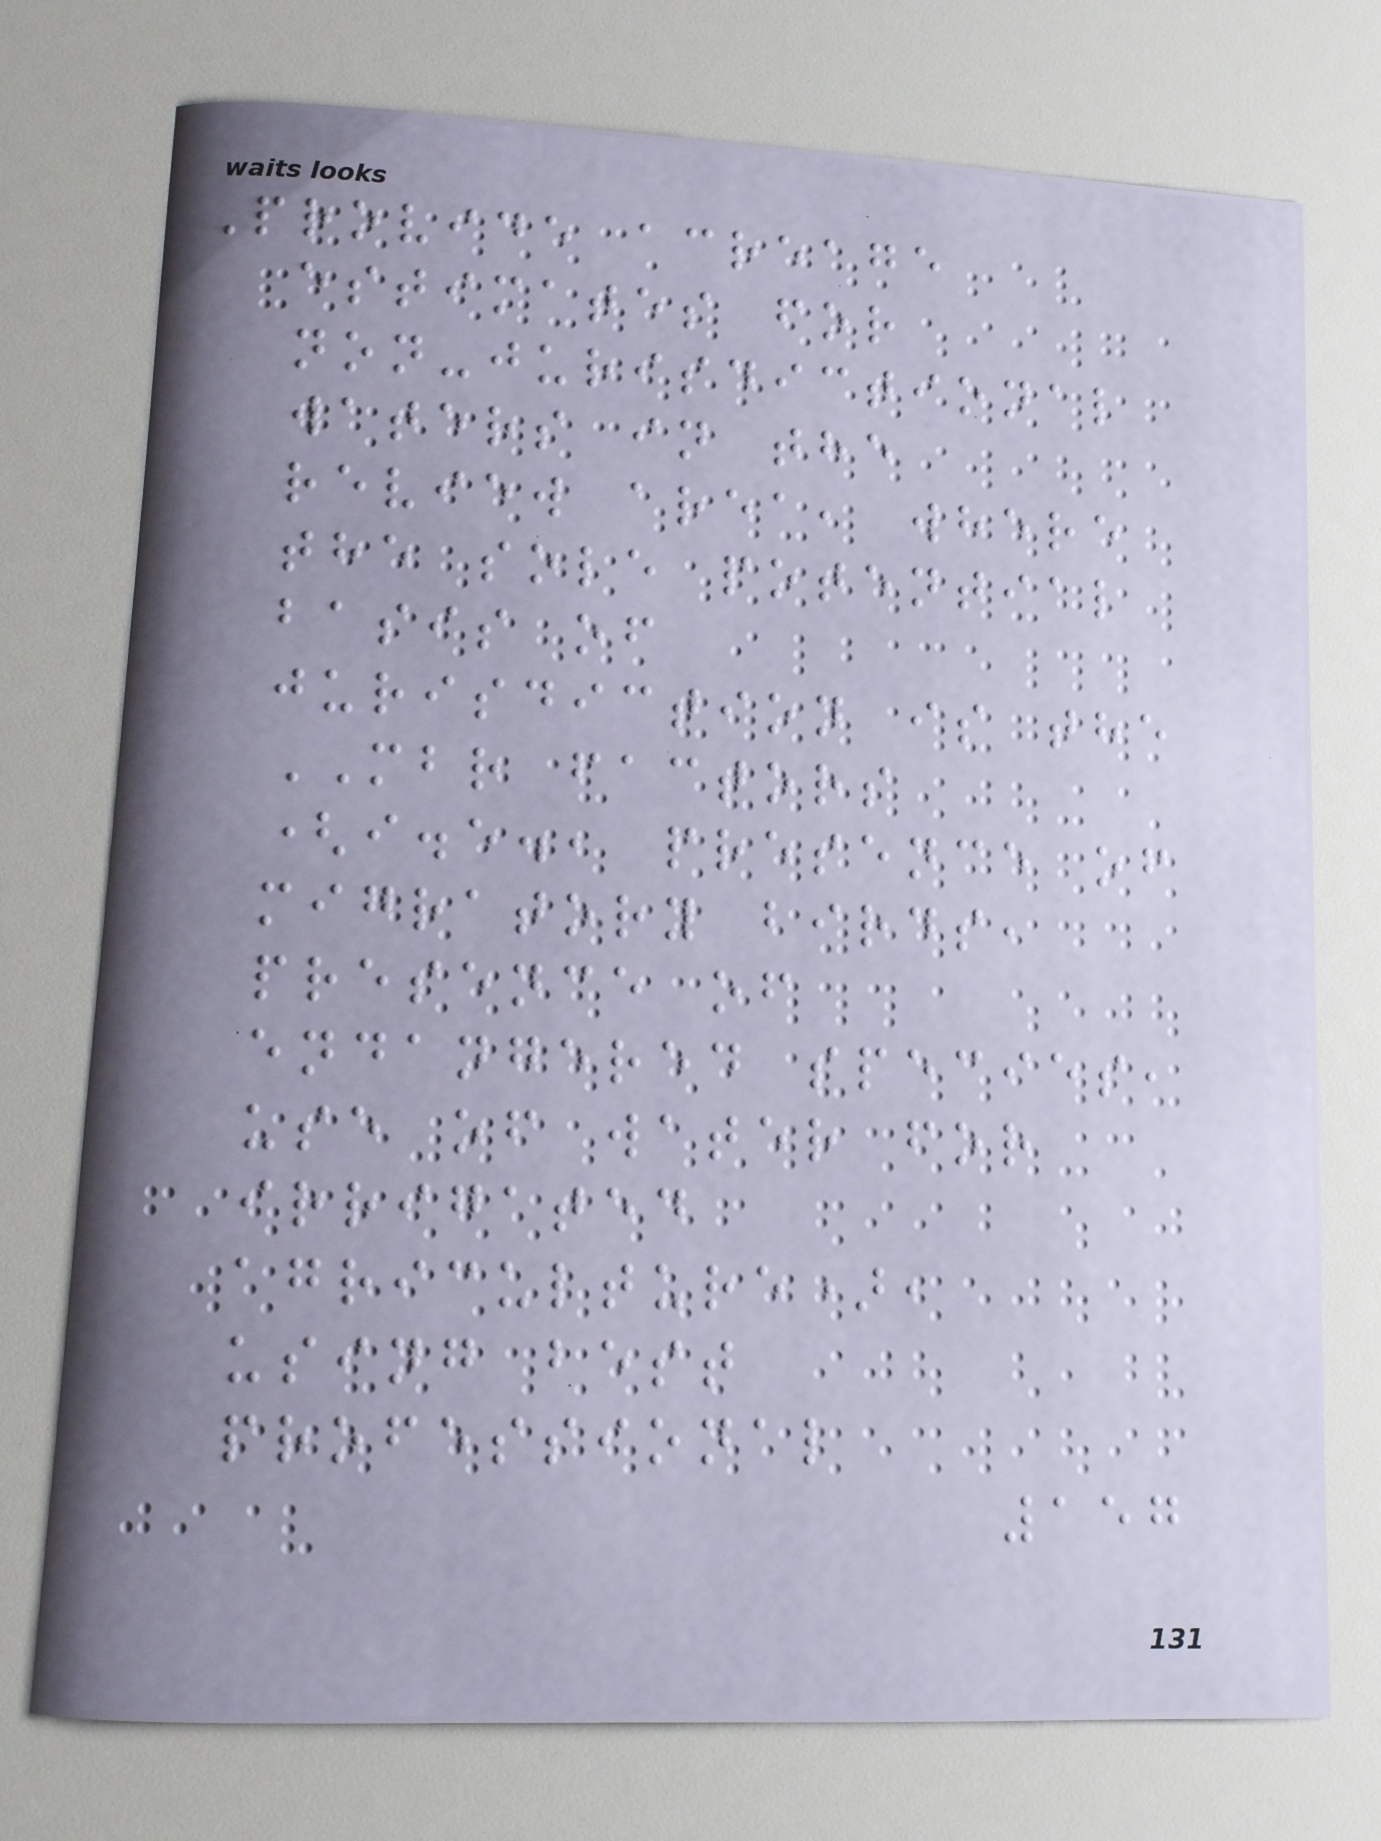Provide acreage
estimates for
non-jurisdictional
waters in the
review area, where
the sole potential
basis of
jurisdiction is the
MBR factors
(i.e., presence of
migratory birds,
presence of
endangered species,
use of water for
irrigated
agriculture),
using best
professional
157
